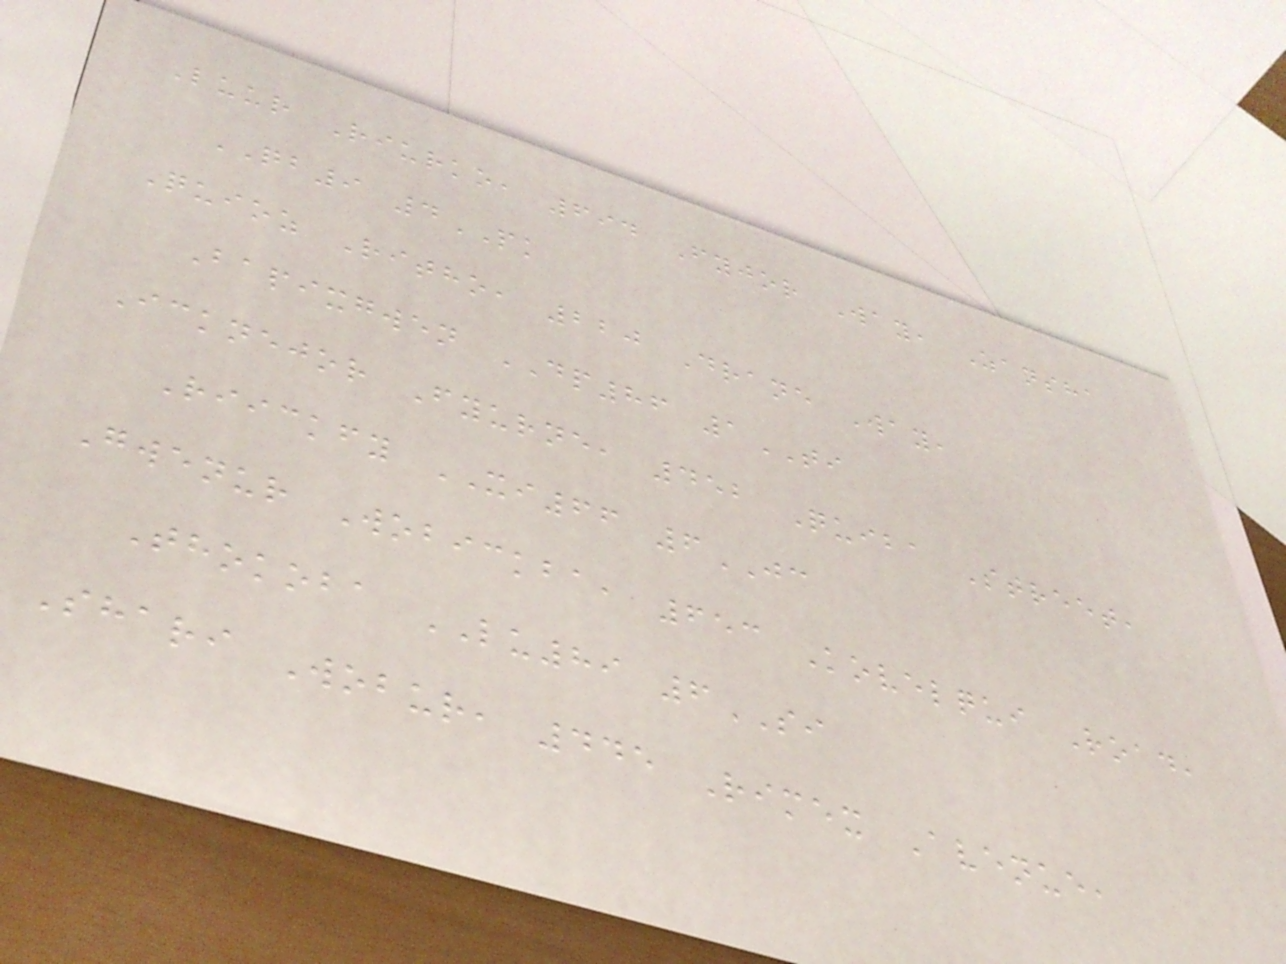Luur Riurko, 694 Fyjor Way, Zansha
QB9 4PK
Quioz Ritho, 220 Drane Way,
Bapixgwen DP86 1TI
Icknejor Fyurne, 452 Quiba Street,
Riickfy XI66 6JC
Gwenur Wobickba, 653 Kovelqui Road,
Thokoba LU89 6SI
Shari Wobur, 445 Rimex Avenue,
